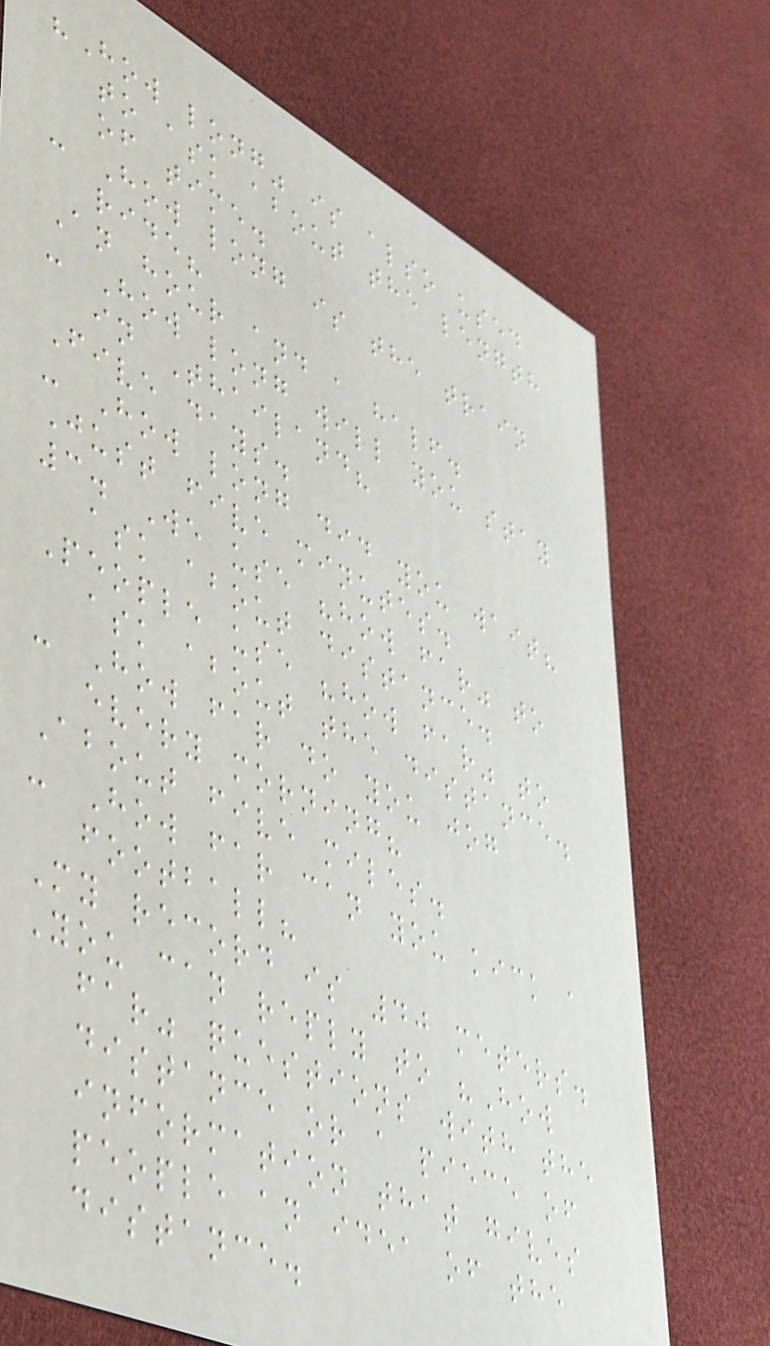"How long" is also used
to ask about the length
of time.
- How long is the train
ride?
An hour and a half.
- How long will you stay
in Thailand?
Five days.
- How long did you wait?
Just five minutes.
3. We use "how far" to
ask about distance.
People use "how far" to
ask about the distance.
- How far do you jog
every morning?
About five miles.
- How far can you kick a
football?
My record is 40 meters.
You can reply to "How
far" questions with the
distance or a piece of
information that gives
people an idea of the
distance.
